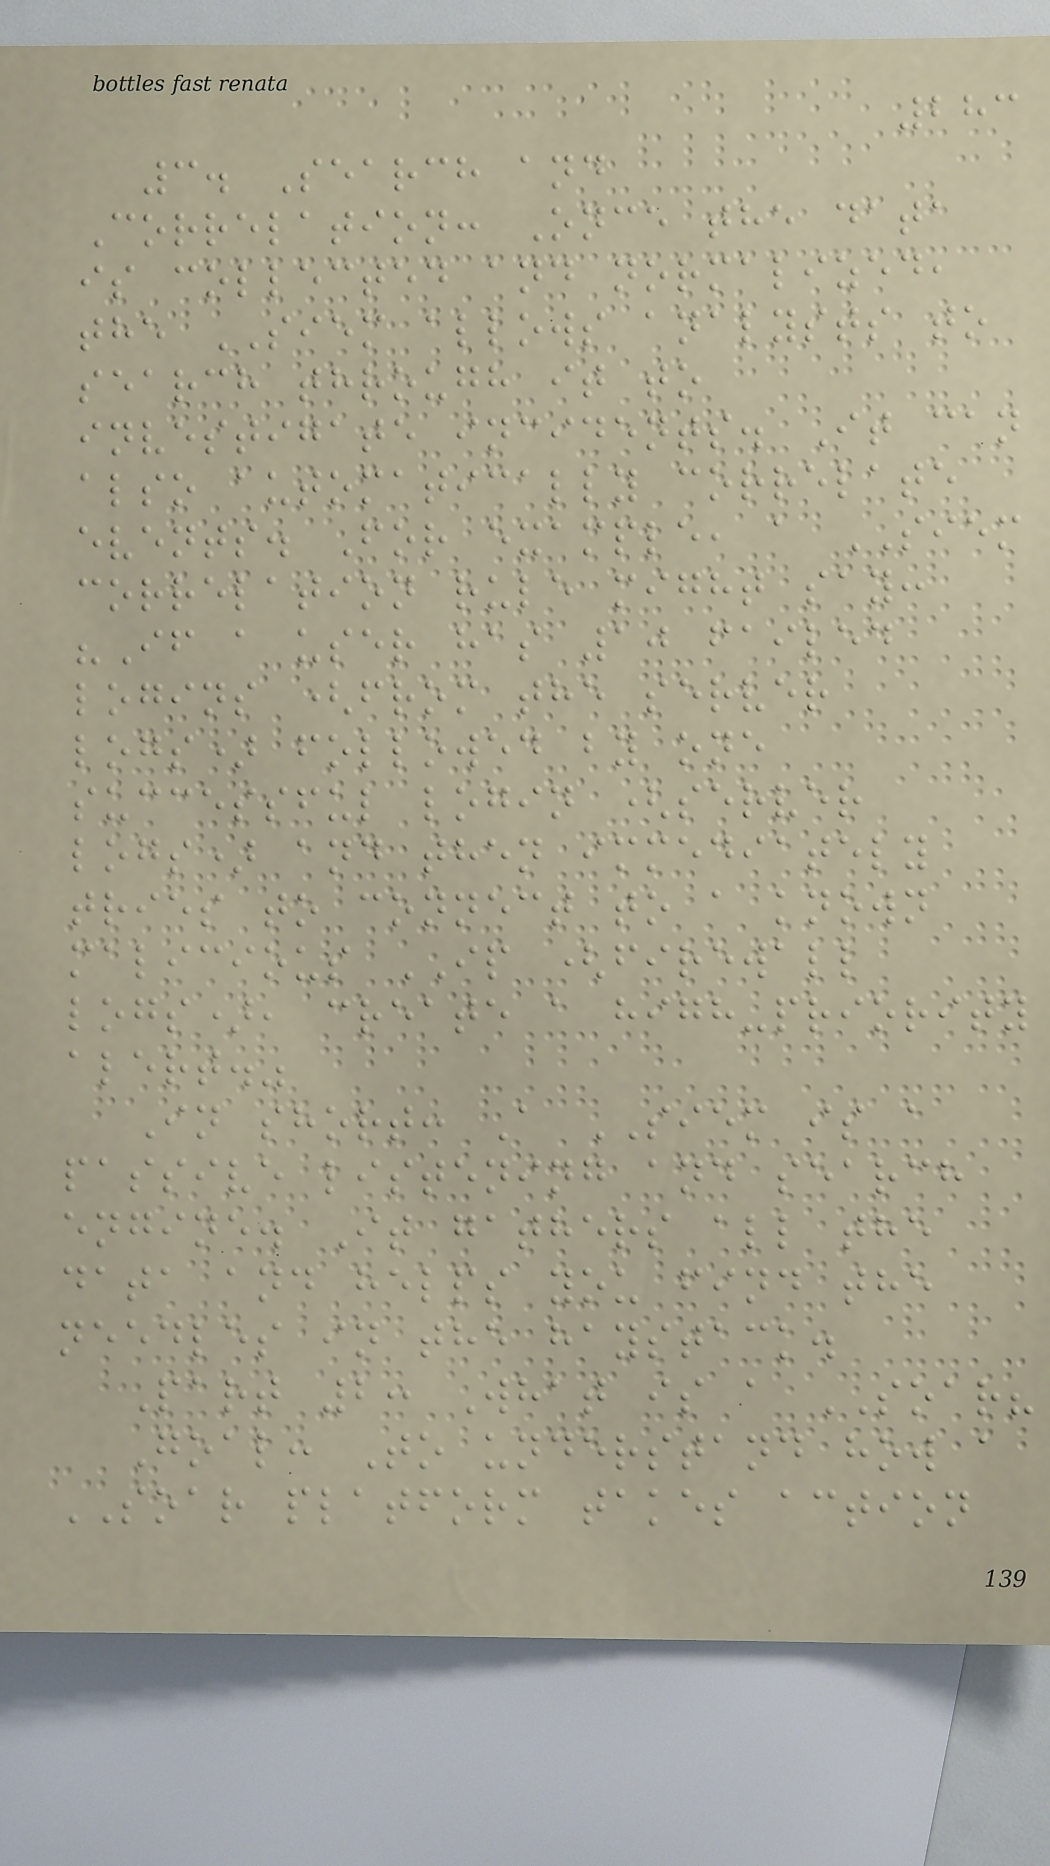283
3. Search and
Correlation: Once the data
is collected and normalized,
the SIEM allows analysts to
search through it to
investigate incidents. It can
also automatically correlate
events. For example, a SIEM
correlation rule might say:
"If a user has 10 failed
logins (from the server
logs) followed by one
successful login (server
logs) and then immediately
tries to connect to a known
malicious IP (firewall
logs), create a high-priority
alert."
In short: A SIEM is a
passive listening and search
engine. It gathers all the
data and helps you find the
needles in the haystack.
Part 2: What is a SOAR?
Goal: To understand how a
SOAR platform takes action
